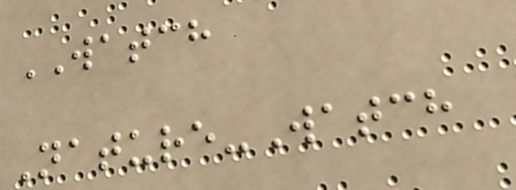WATCH
Nature-Watch
